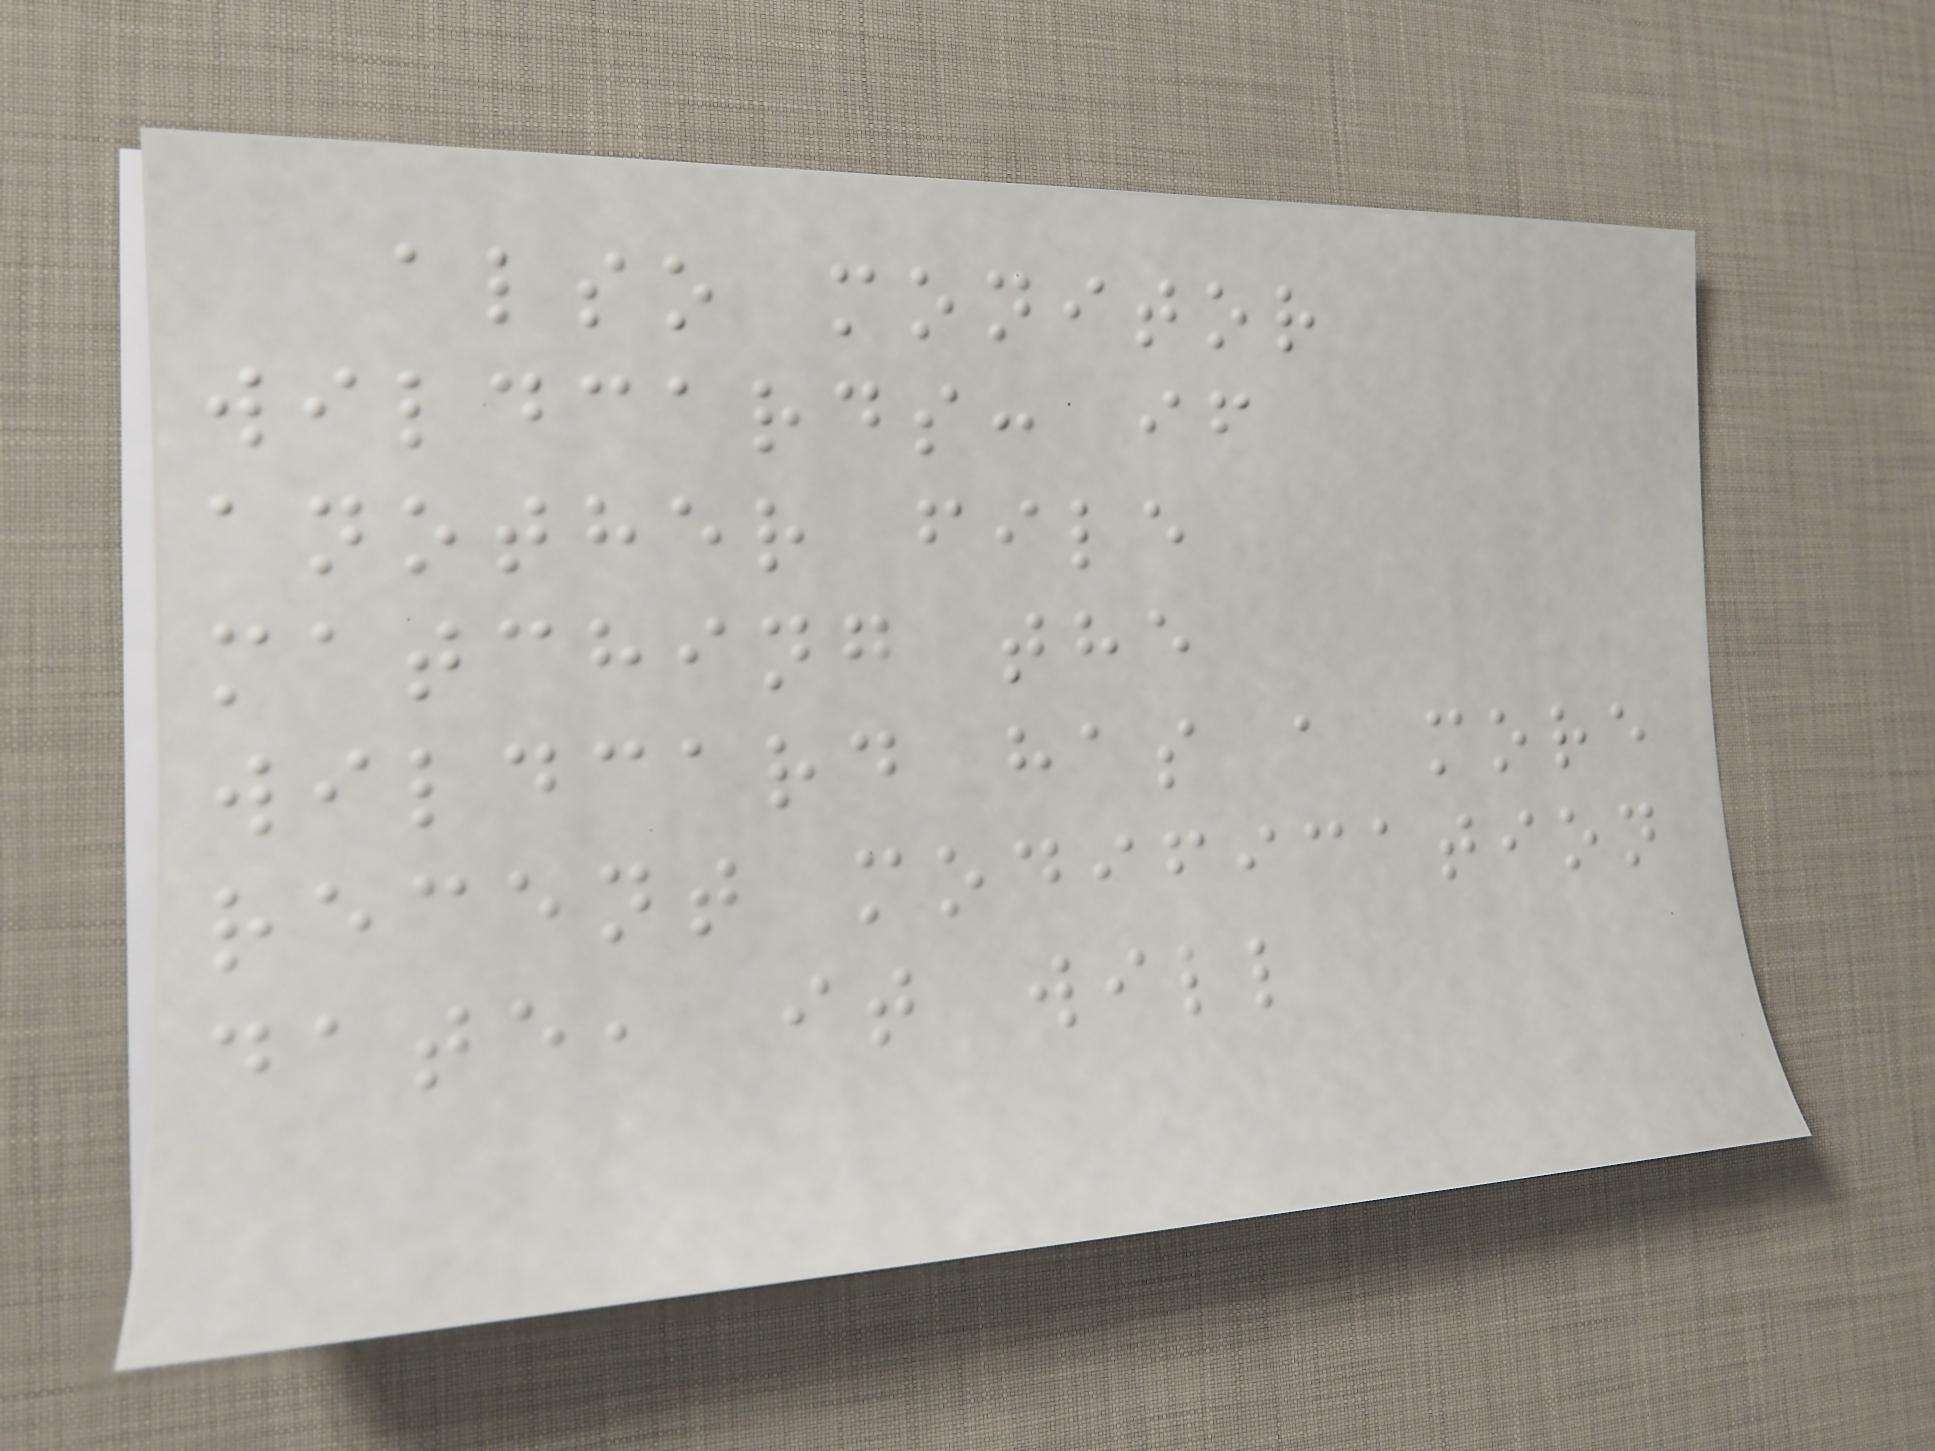also monitor
wildcards: if
another file
matching the
wildcard has a more
recent modification
date, it will
